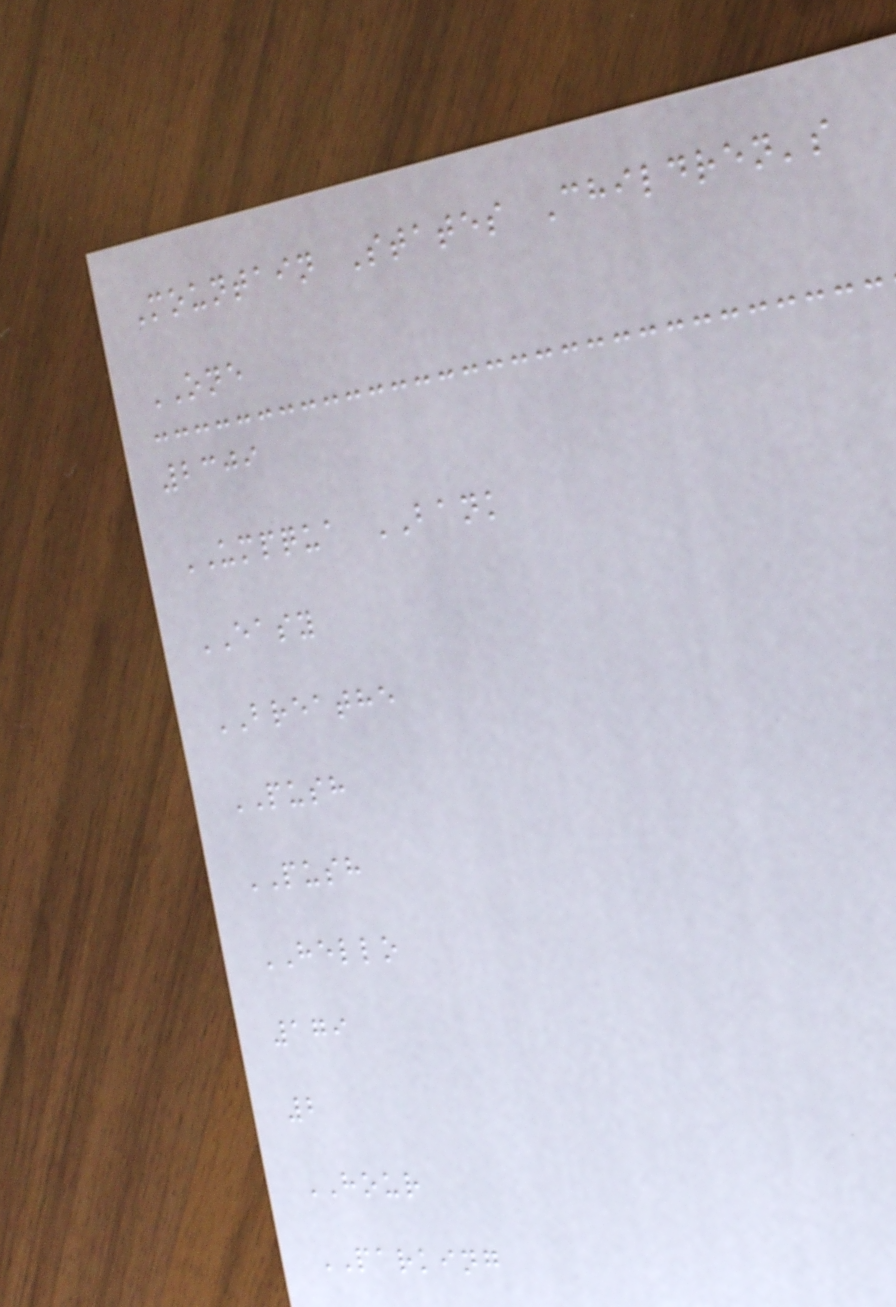Mountain States Children's
ONE
2309
UMPQUA BANK
EASY
BREATHE
PUSH
PUSH
HELLO
179
2
HOUR
PARKING
